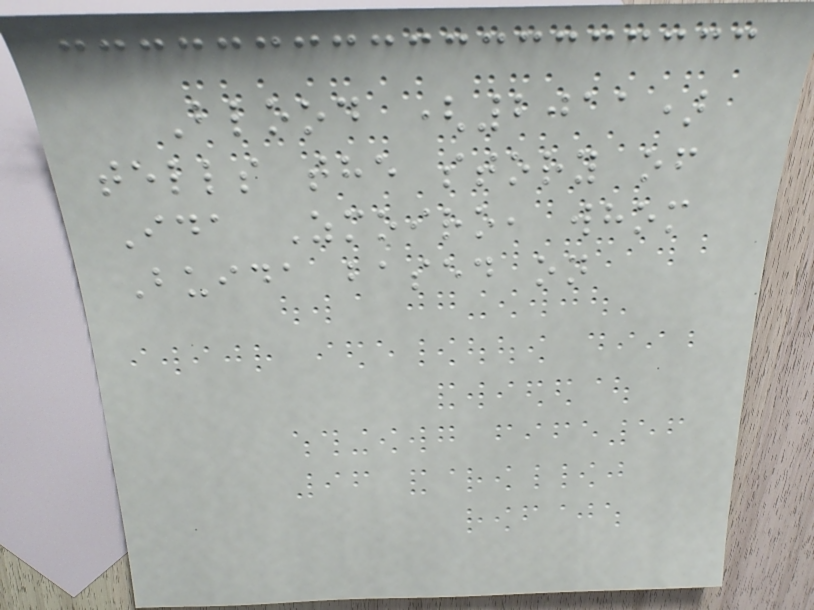Blood (2011)
tells the story of
Ida Zmoiro, whom
Buida based on
